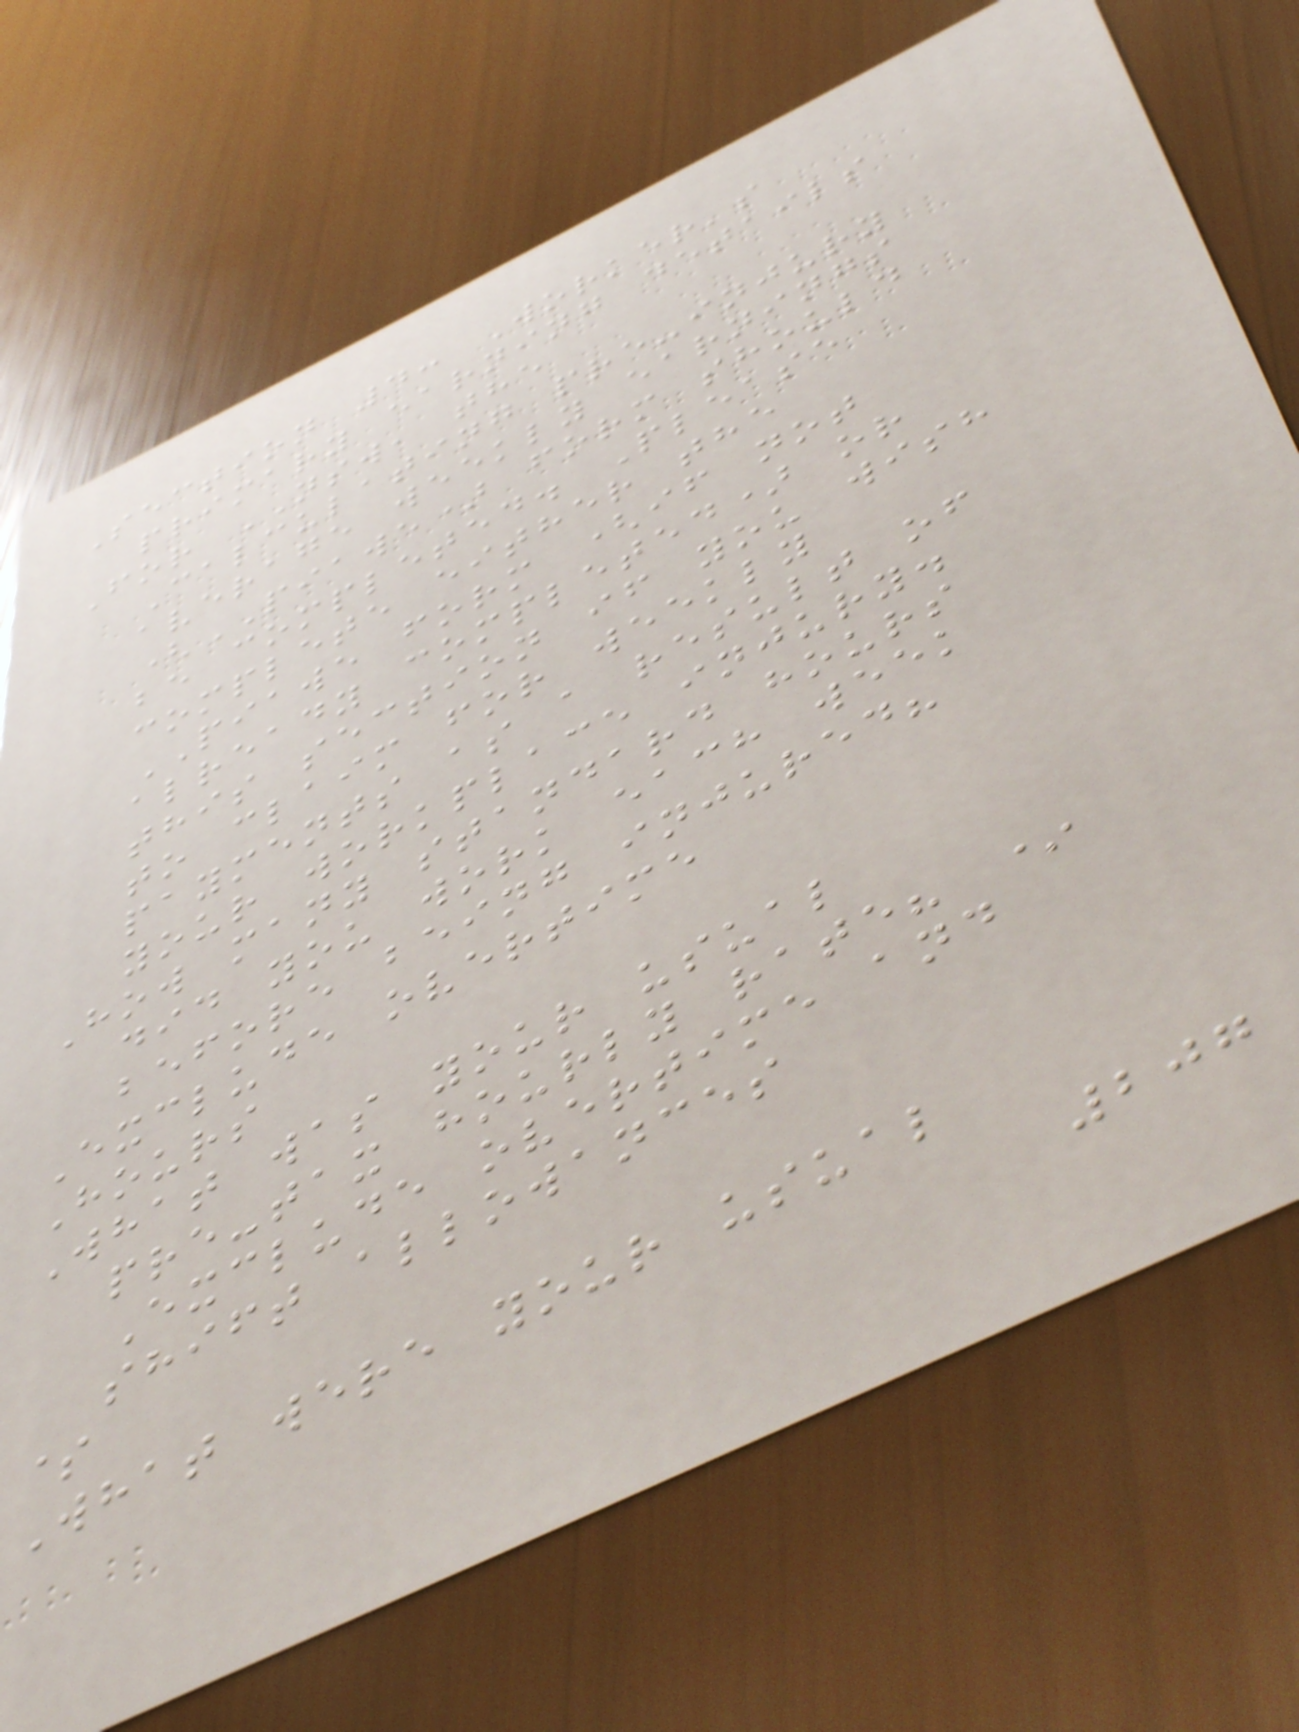Section 4: Worker's
primary earning details
For NSW, the
Calculating pre-injury
average weekly earnings
(PIAWE) form should
be completed. Please
complete either the
PIAWE form (if not
already completed) or
this section if you wish
to claim for weekly
payments as a result of
your workplace injury.
How many standard hours
did you work each week
before being injured?
Exclude overtime
Hours
What was your usual
pre-tax hourly rate? *
Exclude overtime and
shift allowances
$
What were your usual
207
